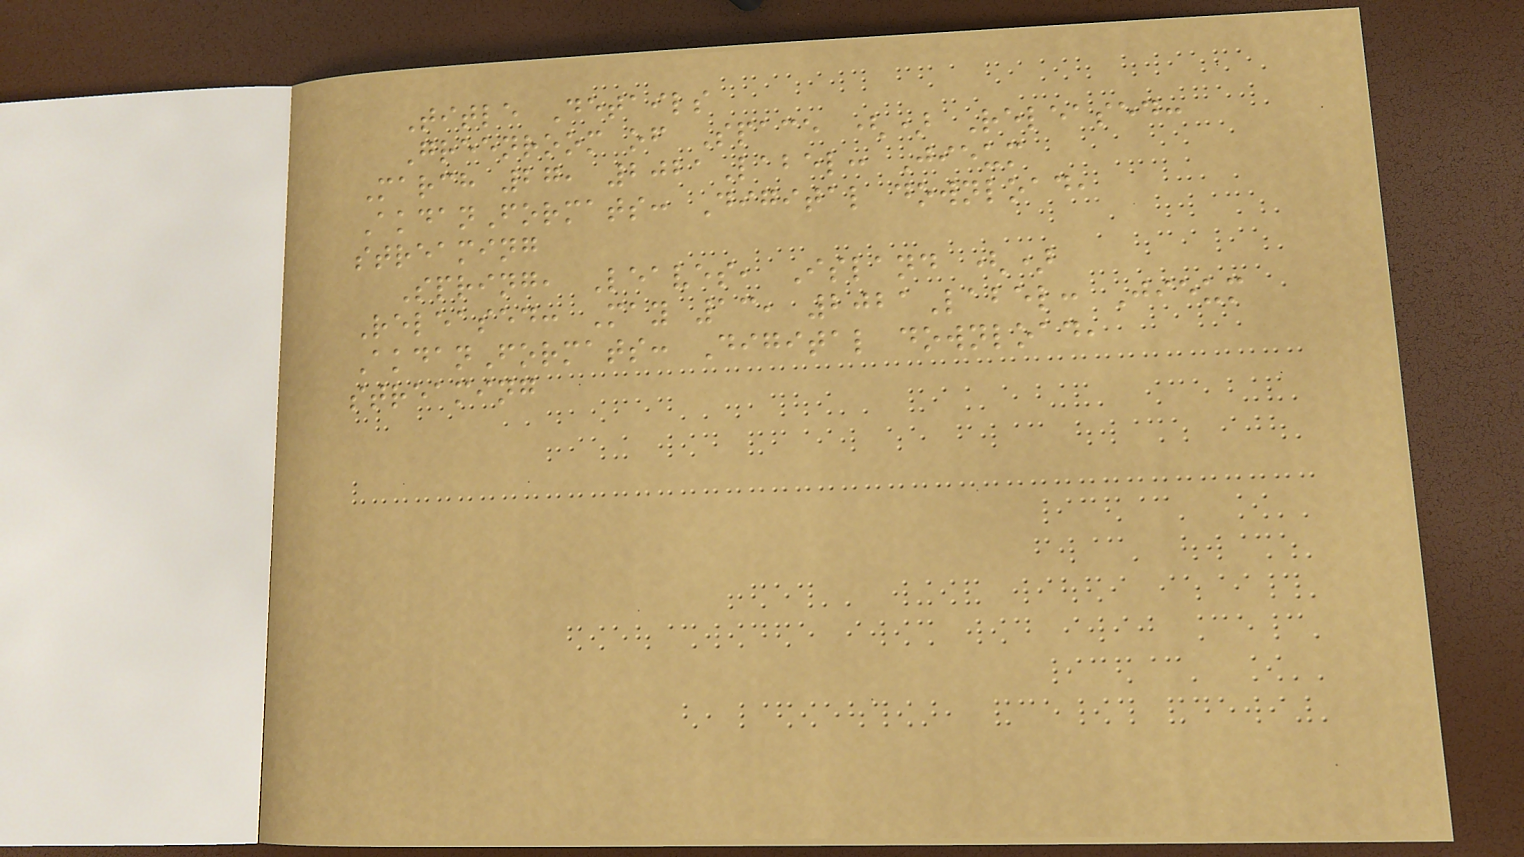Title Details
Greenroom of Space () Released:
March 27, 2021Label: Jieum
AkdanFormats: Digital download,
streaming
Spring, Leaves, Island ()
Released: May 13, 2021Label: Jieum
AkdanFormats: Digital download,
streaming
